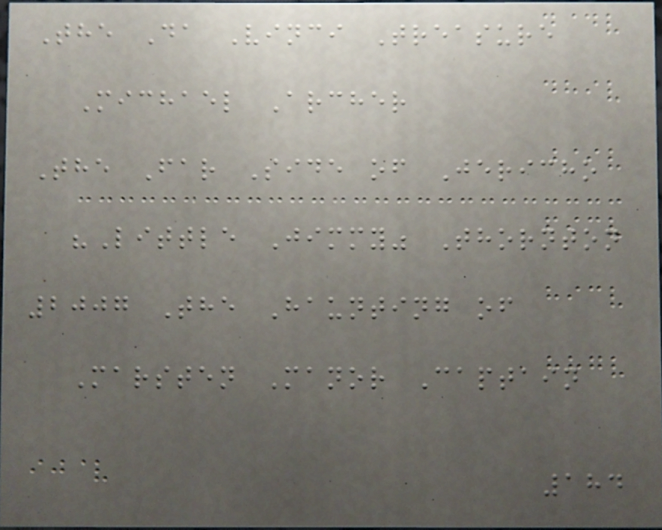The Da Vinci Treasure
Michael Archer
The Far Side of Jericho
"Little Jimmy" Thornton
2007 The Haunting of
Marsten Manor Captain
184
